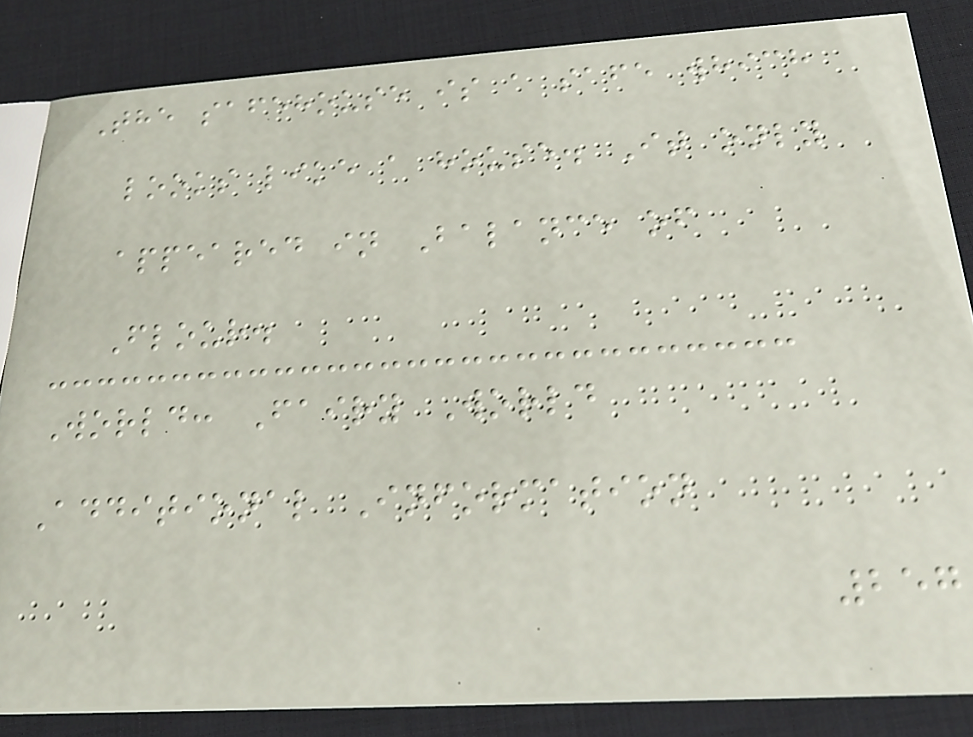The safehouse is a safe which
looks like a house. It only
appeared in Balance of
Flour.
World: Fairy World
Additional Information
257
